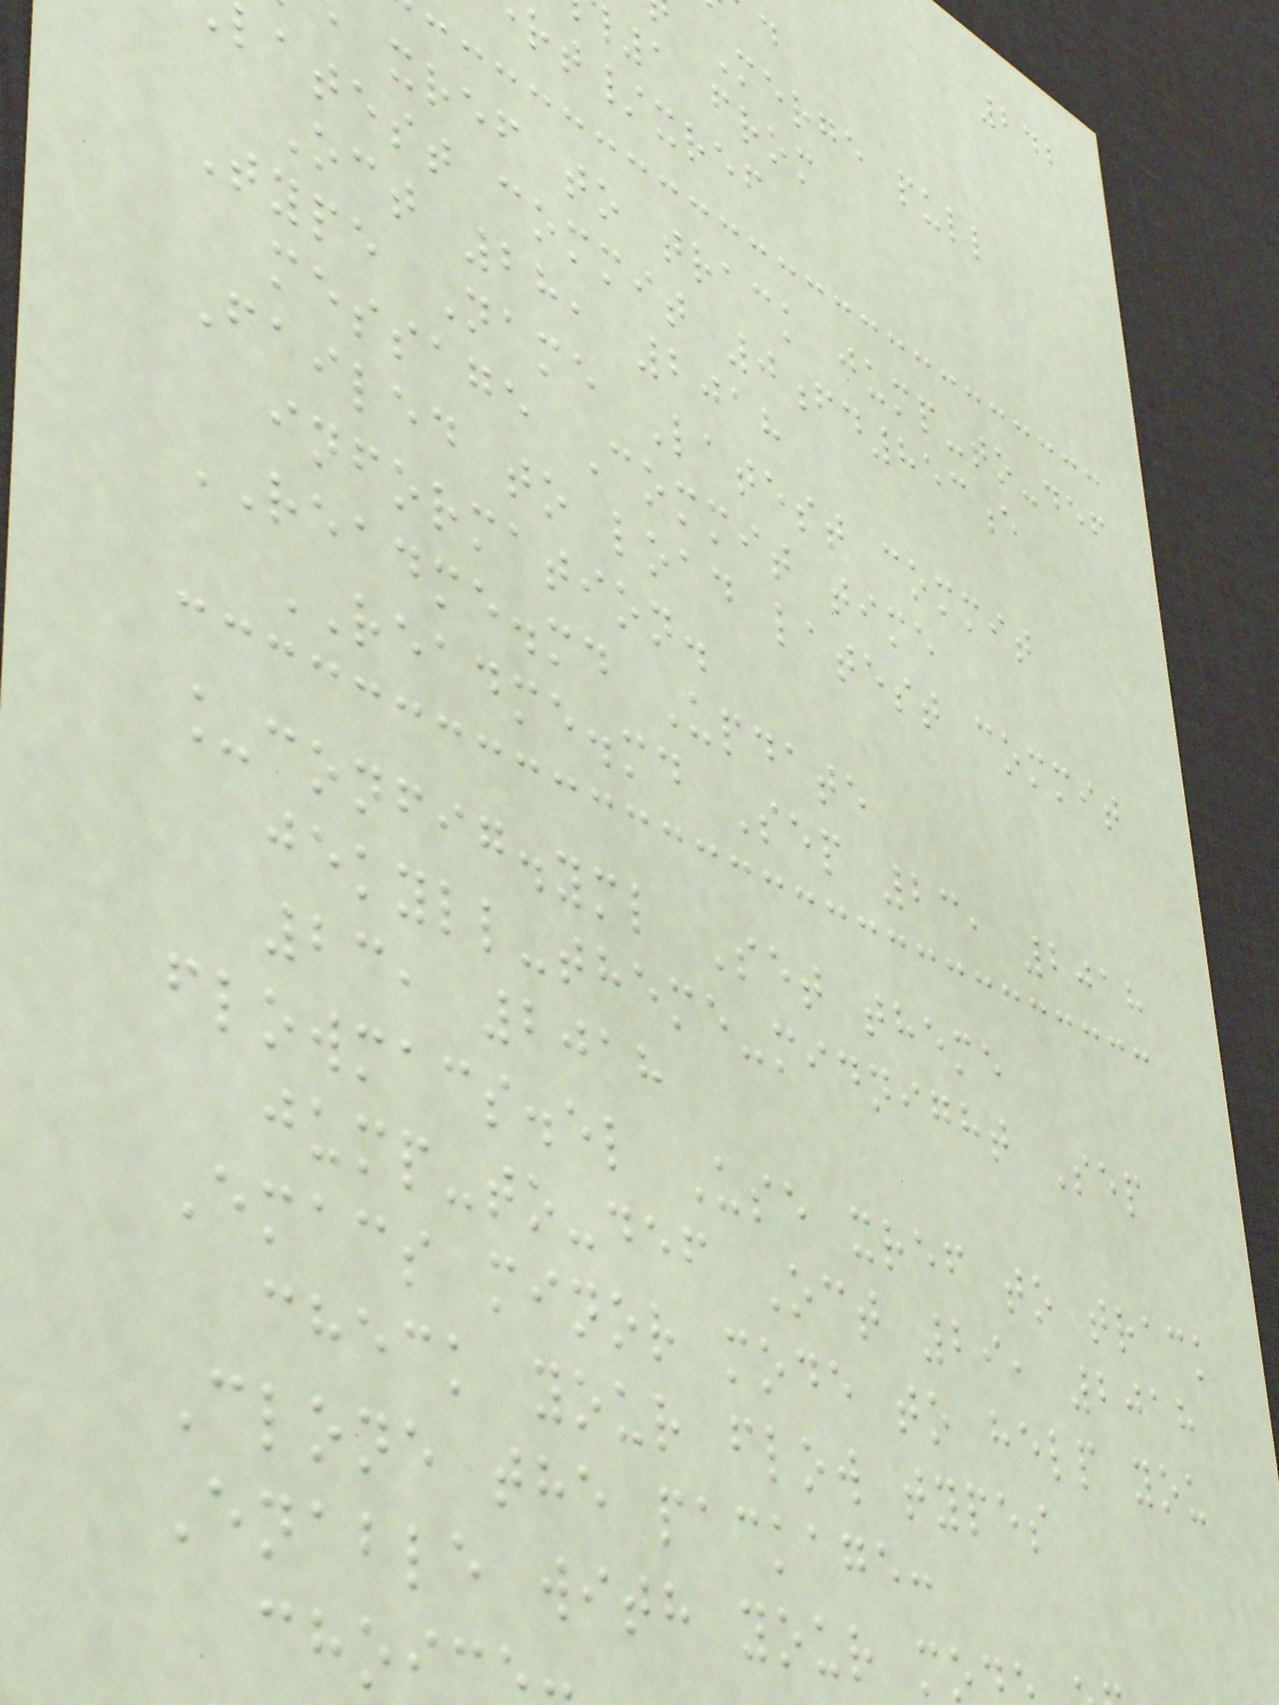242
Merge pull
1 from
rt/xref
xref to track jump-to-def
atest commit 0fd853e
Oct 28, 2018
Type Name Latest commit
message Commit time
Failed to load latest commit
information.
README.md Update
README.md Sep 23, 2018
_config.yml Set theme
jekyll-theme-midnight Sep
23, 2018
flowmacs.el Use xref to track
jump-to-def Oct 29, 2018
Emacs minor mode to help you
check your flow types
Clone the package:
Enable with your mo
choi
